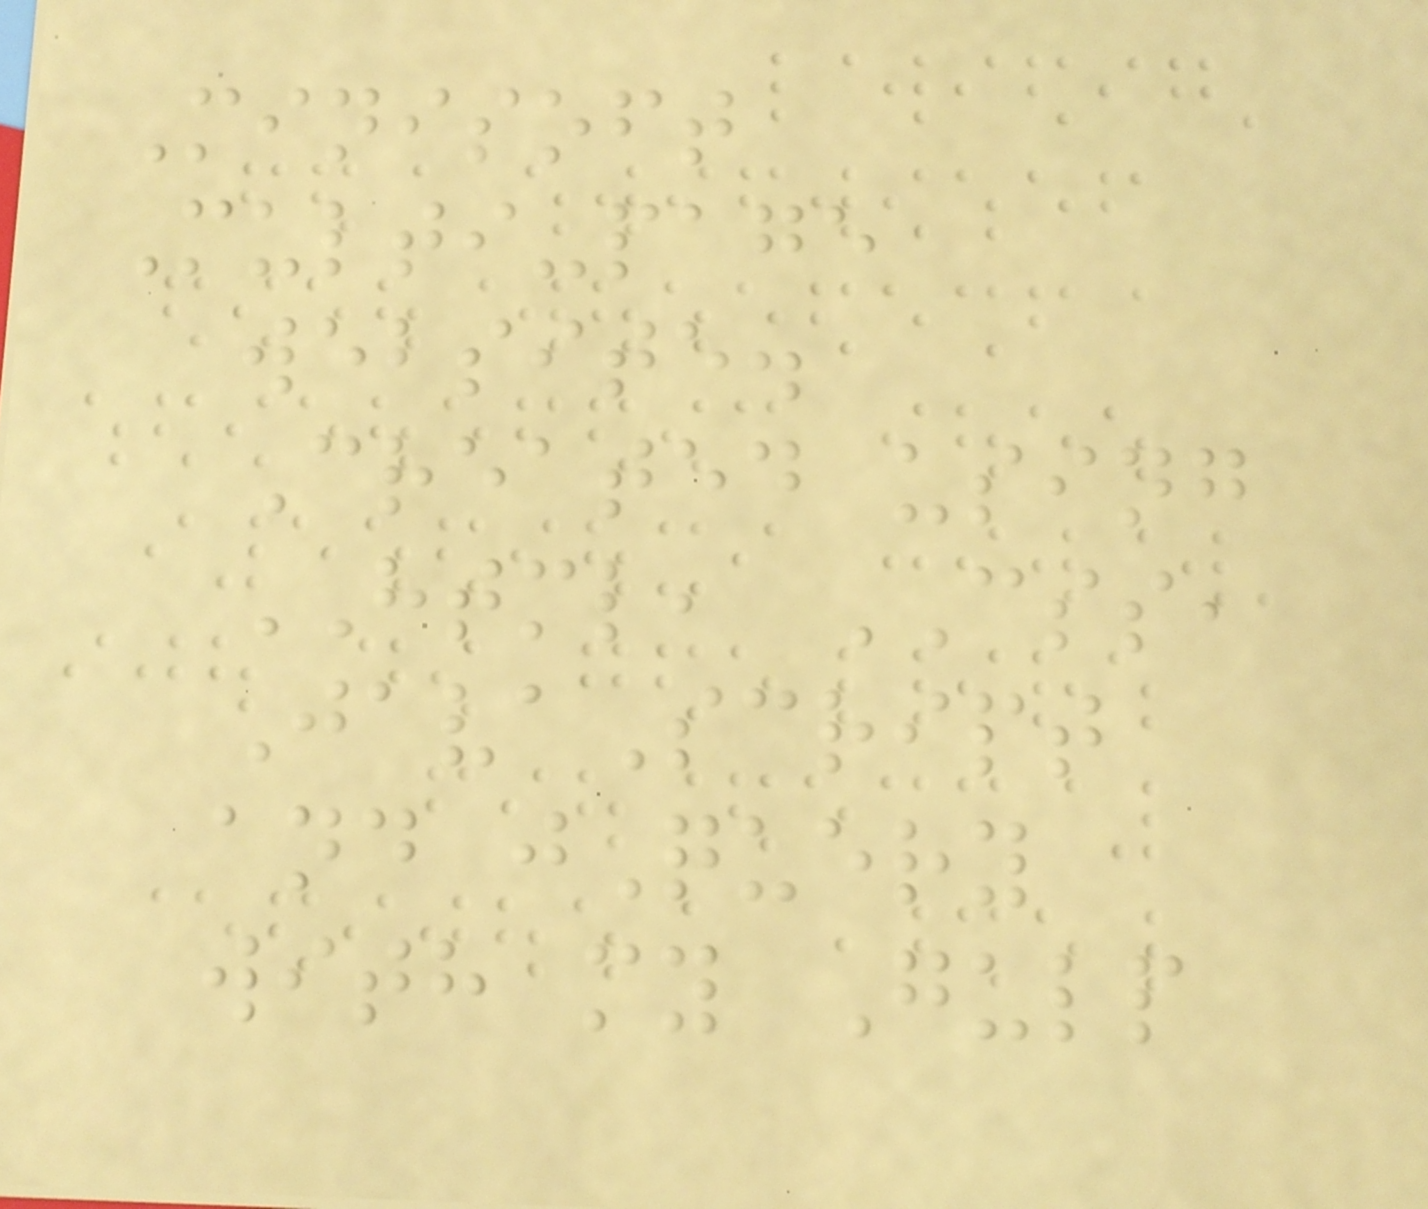Minisoft
Multi-page
website.
Created using
HTML, CSS,
JavaScript
and jQuery
with my Gulp
